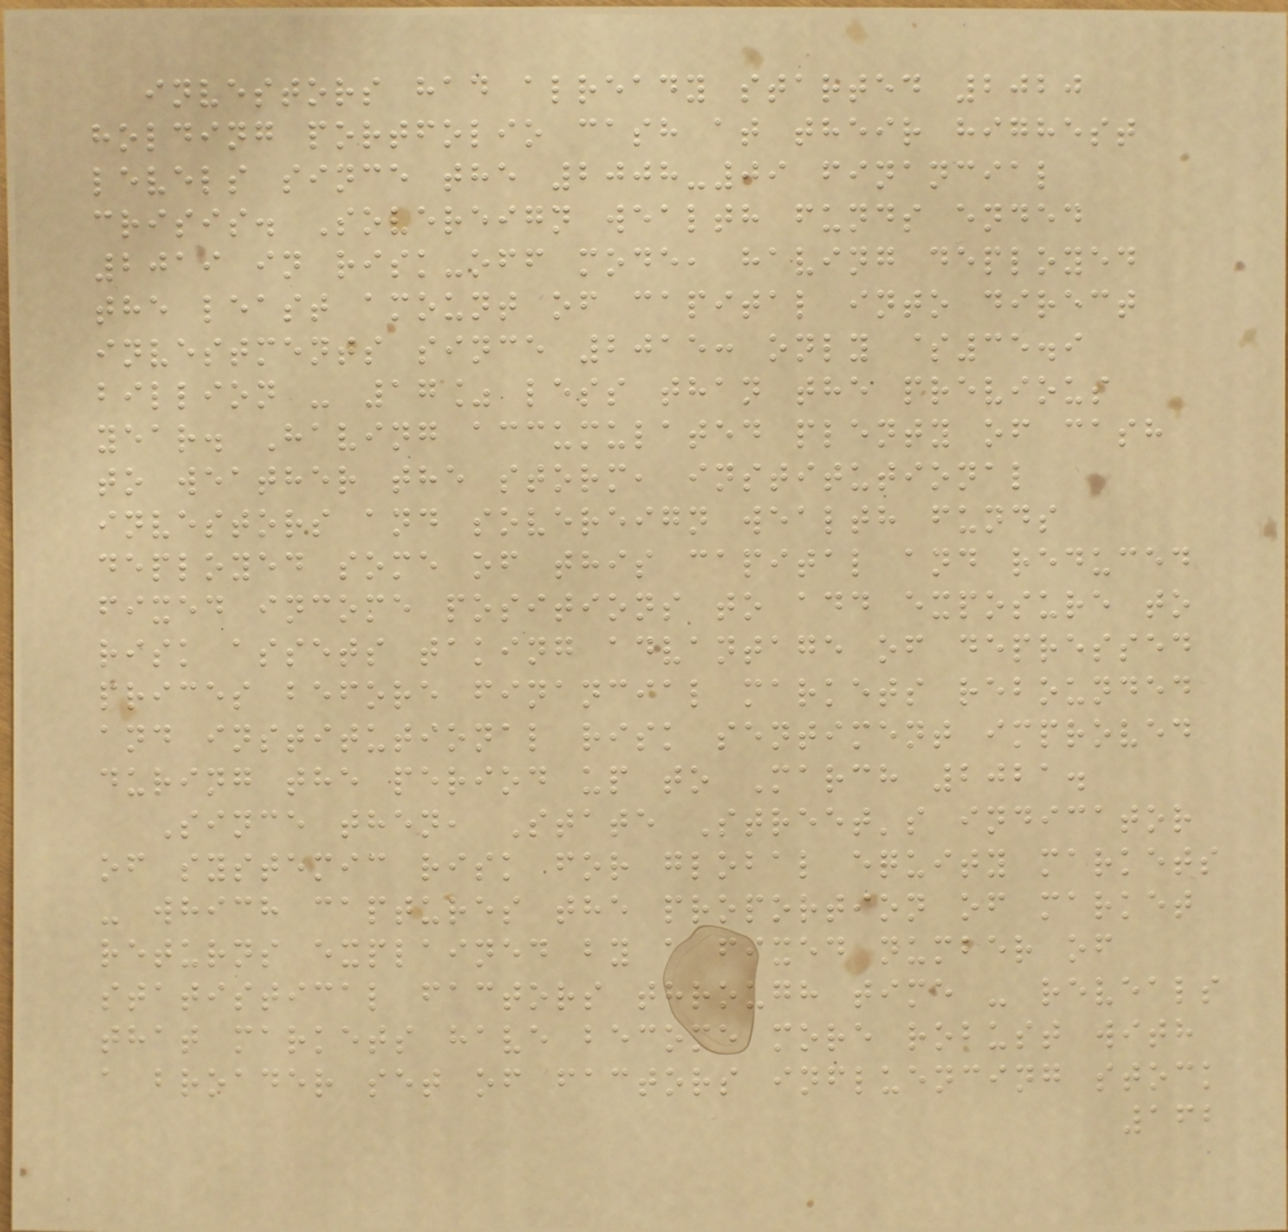investors had already started 2020
holding portfolio cash at their highest
levels since the 2008-09 financial
crisis. Sovereign wealth funds ended
2019 in risk-off mode, having deployed
the least amount of capital into direct
investments since 2015: only $35.9
billion - 17% less than the previous
year. Having accumulated plenty of cash
to weather the storm, institutional
investors and sovereign wealth funds
deployed some of this capital and reduced
fixed income positions to add exposure to
risk assets taking advantage of depressed
prices before financial markets rebounded
and institutional risk sentiment improved
during the period up to March 2021.
Since then, State Street's indicator
of systemic risk for global equity markets
- which captures the proportion of market
returns explained by a fixed number of
statistical factors through time - reveals
that markets have become more robust with
a broader set of factors influencing stock
162
